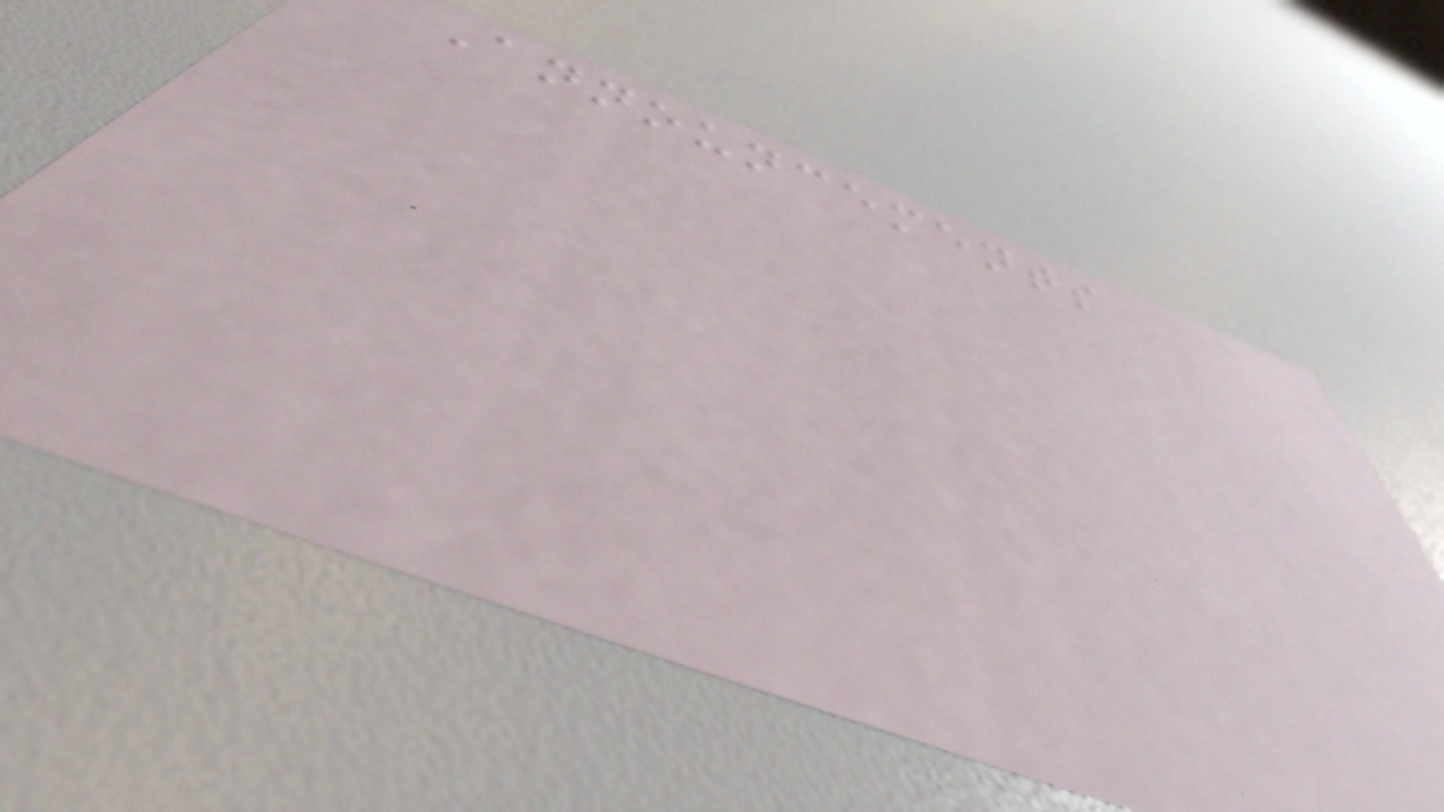Announcements
